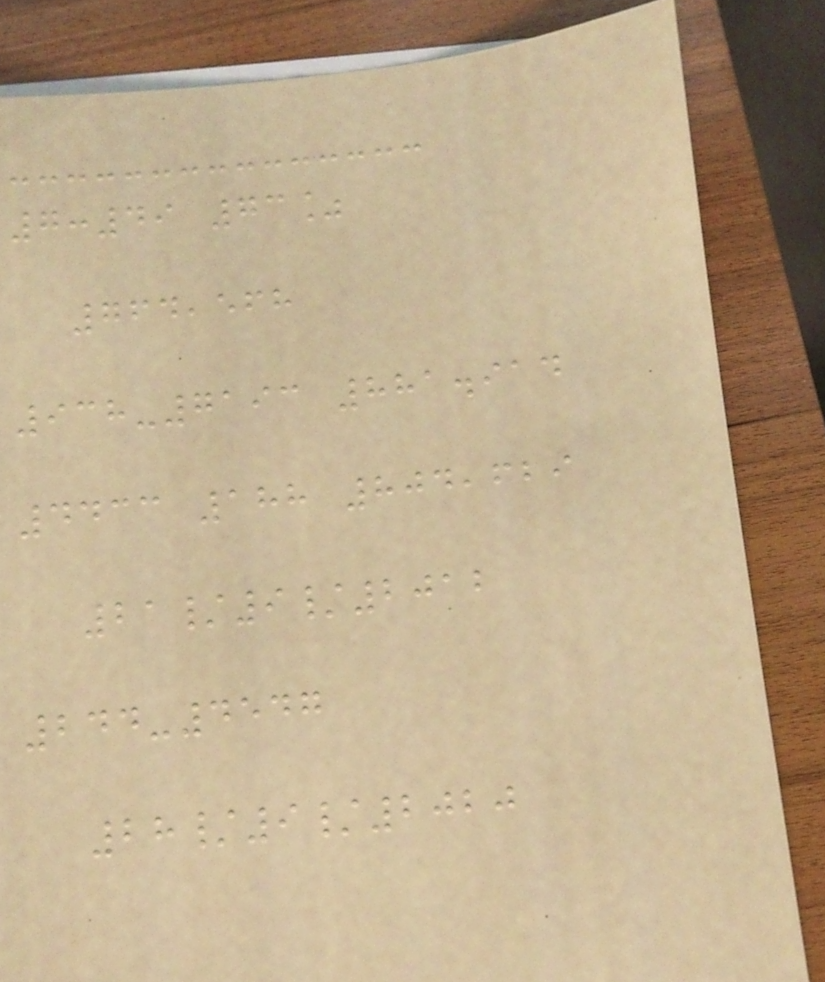7:49 73%
764,568
938-7193 881.914
4433 188 804,629
21/9/2012
244-4547
28/9/2020
